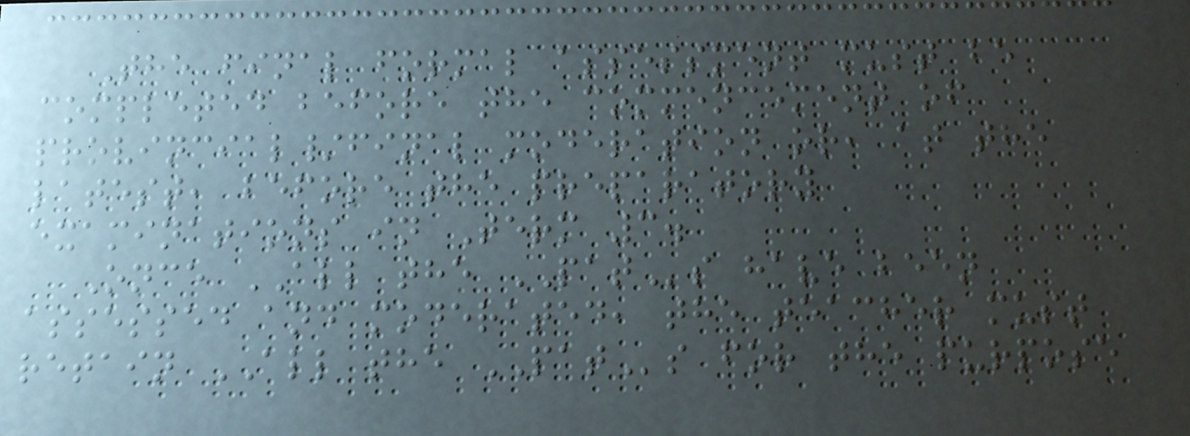The final formal assessment must be
completed before the commencement of
provincial/final moderation or, at the
latest, before the preparatory
examinations in Term 3.
Once ALL the PATs have been
assessed and moderated, the teacher must
retain ALL the PATs for the purpose
